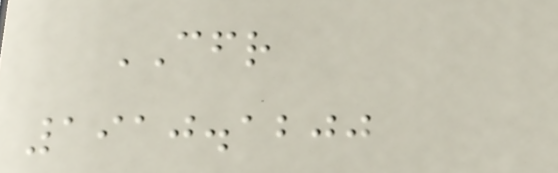CFR
1910.1200
